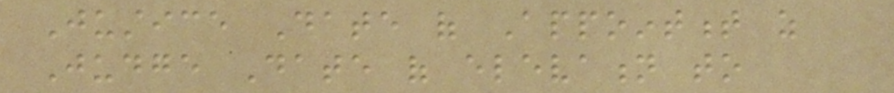Justice Date of Appointment as
Judge Date of elevation to
